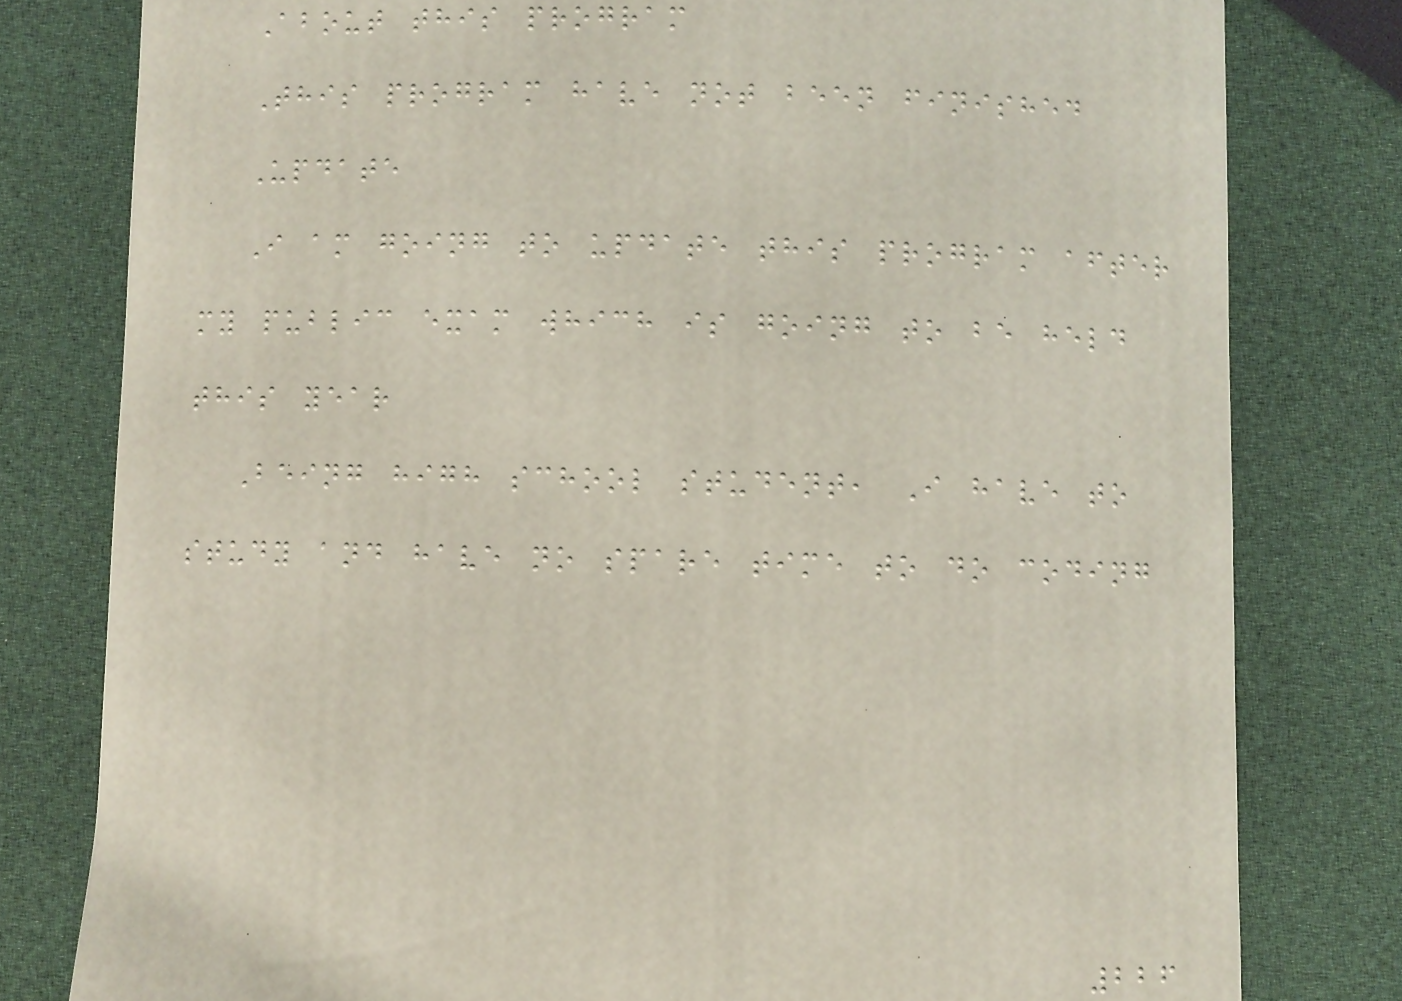About this program
This program have not been finished
Update
I am going to update this program after
my public exam which is going to be held
this year
Being high school student, I have to
study and have no spare time to do coding
226
